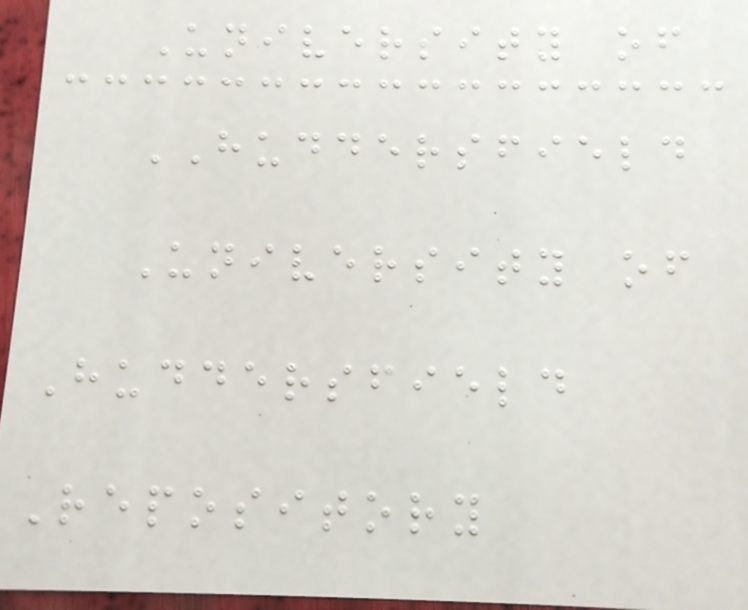University of
HUDDERSFIELD
University of
Huddersfield
Repository
